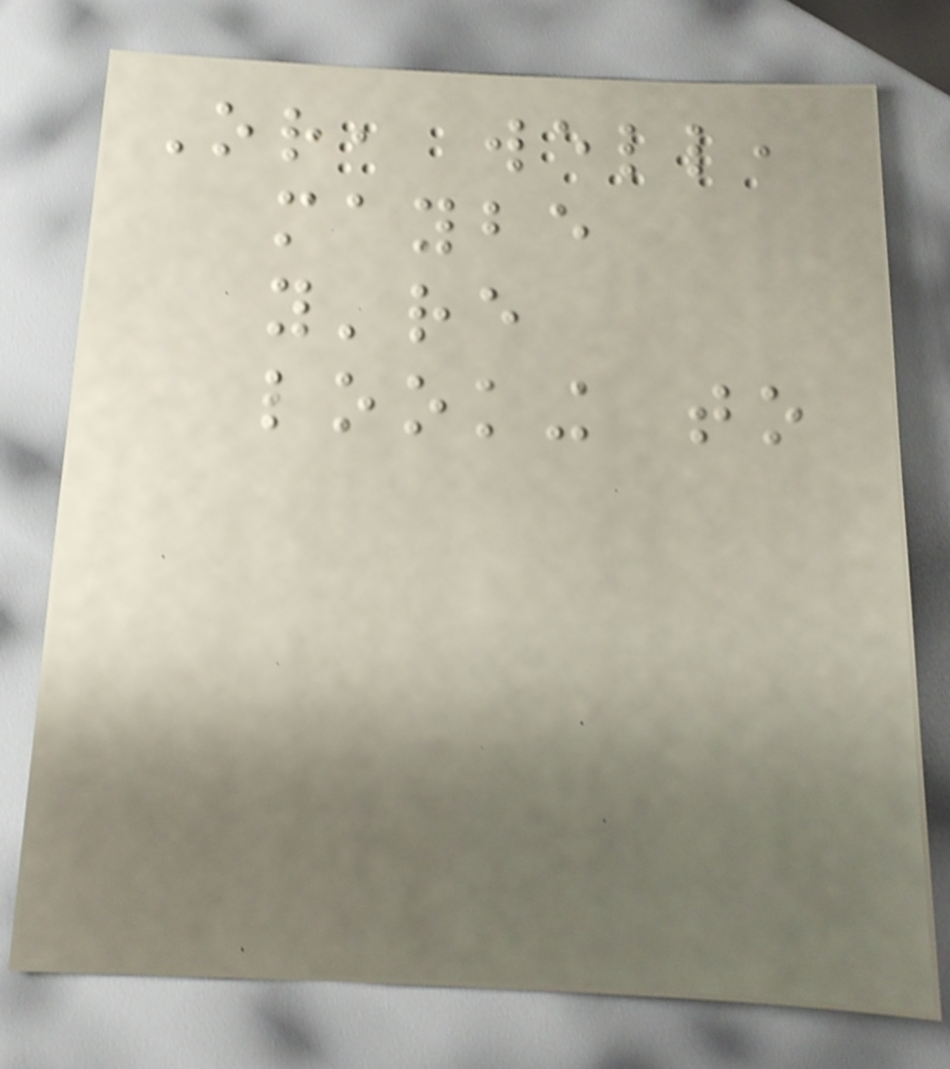Or, well,
maybe
you're
looking to
